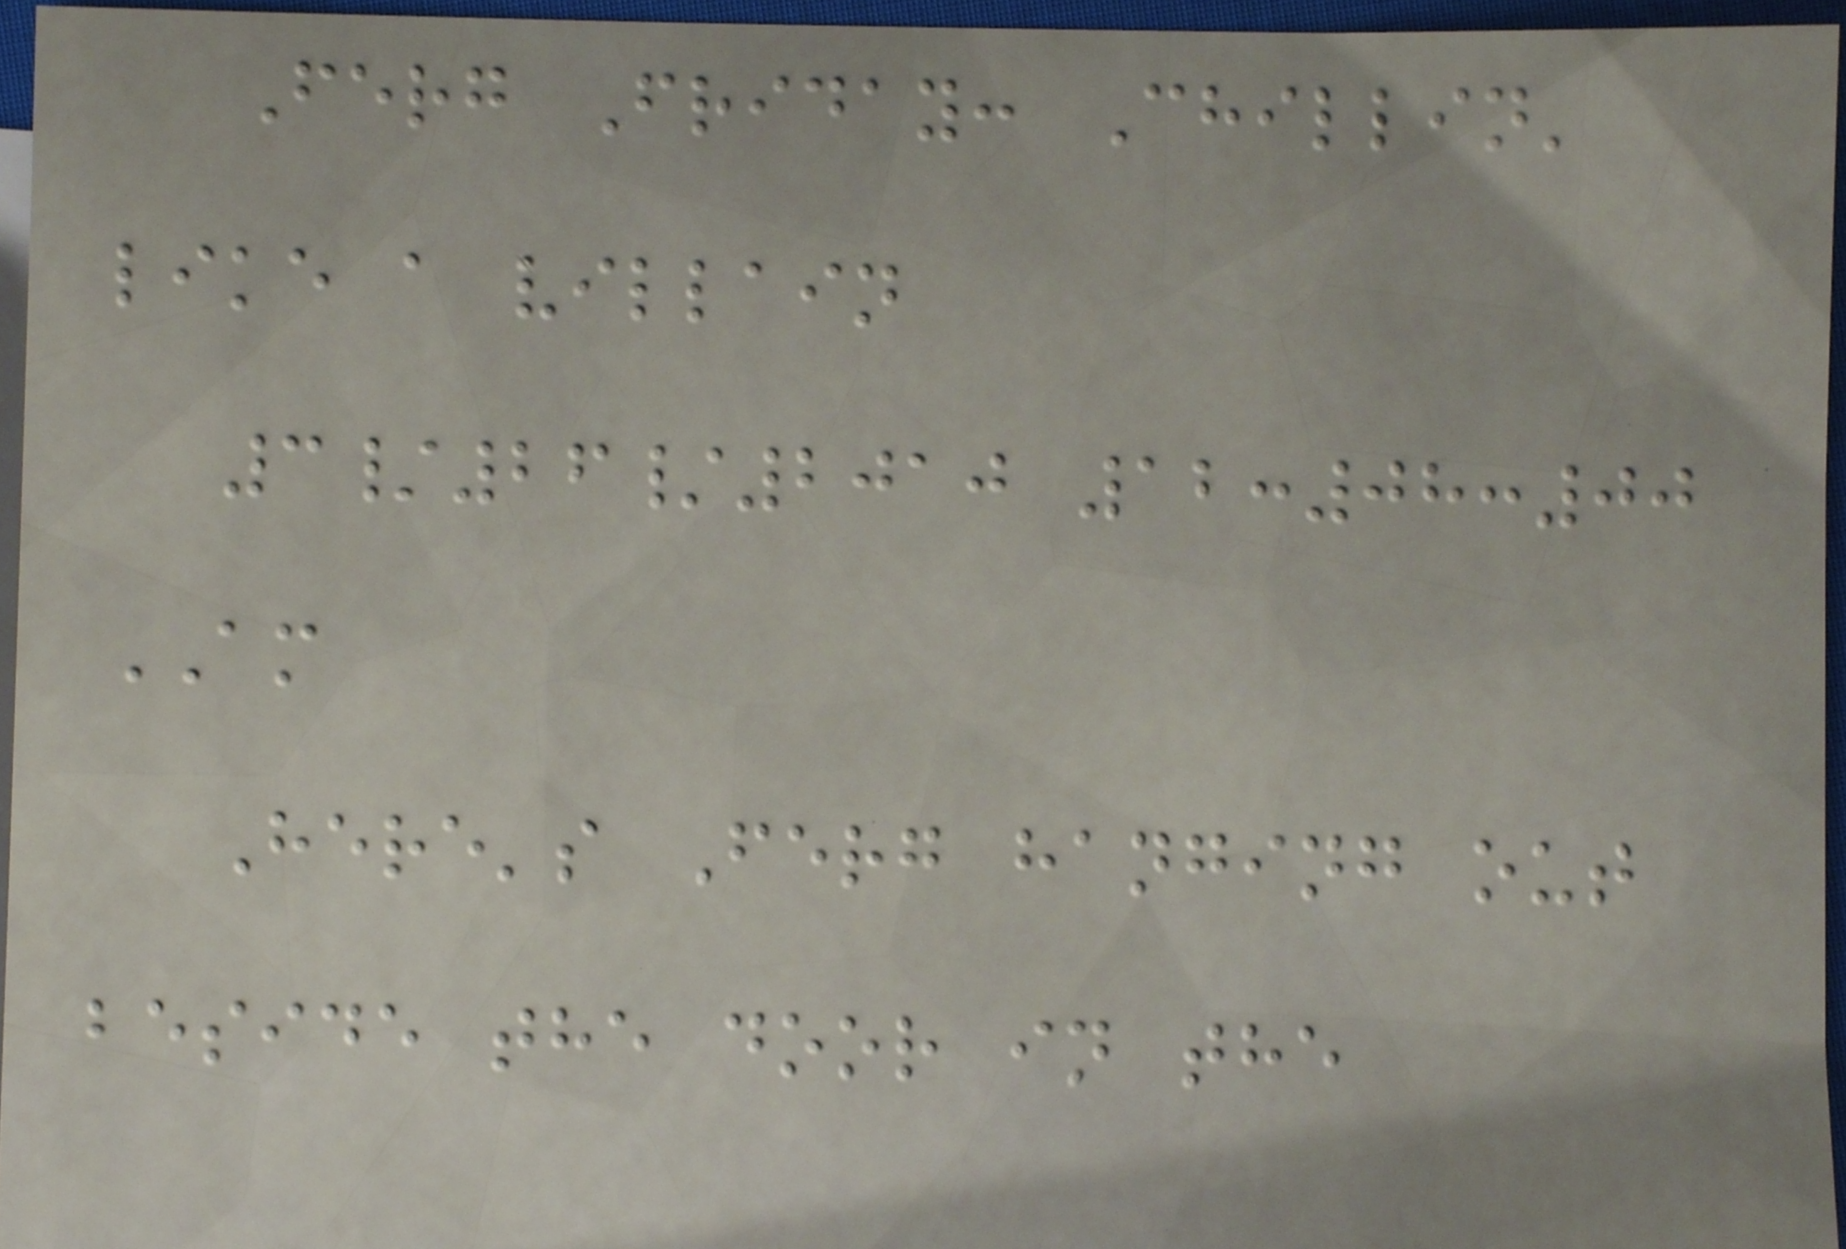Ferg Friday: Chillin'
like a villain
3/26/2010 12:08:00
AM
Here's Ferg hanging out
beside the door in the
